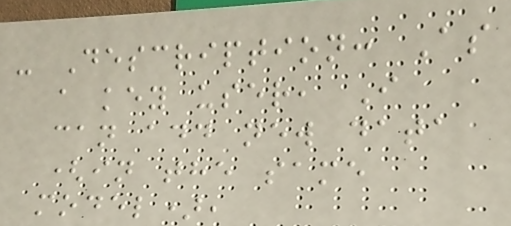- Description: As
a key user, I
can add new data
(in the same
model),
